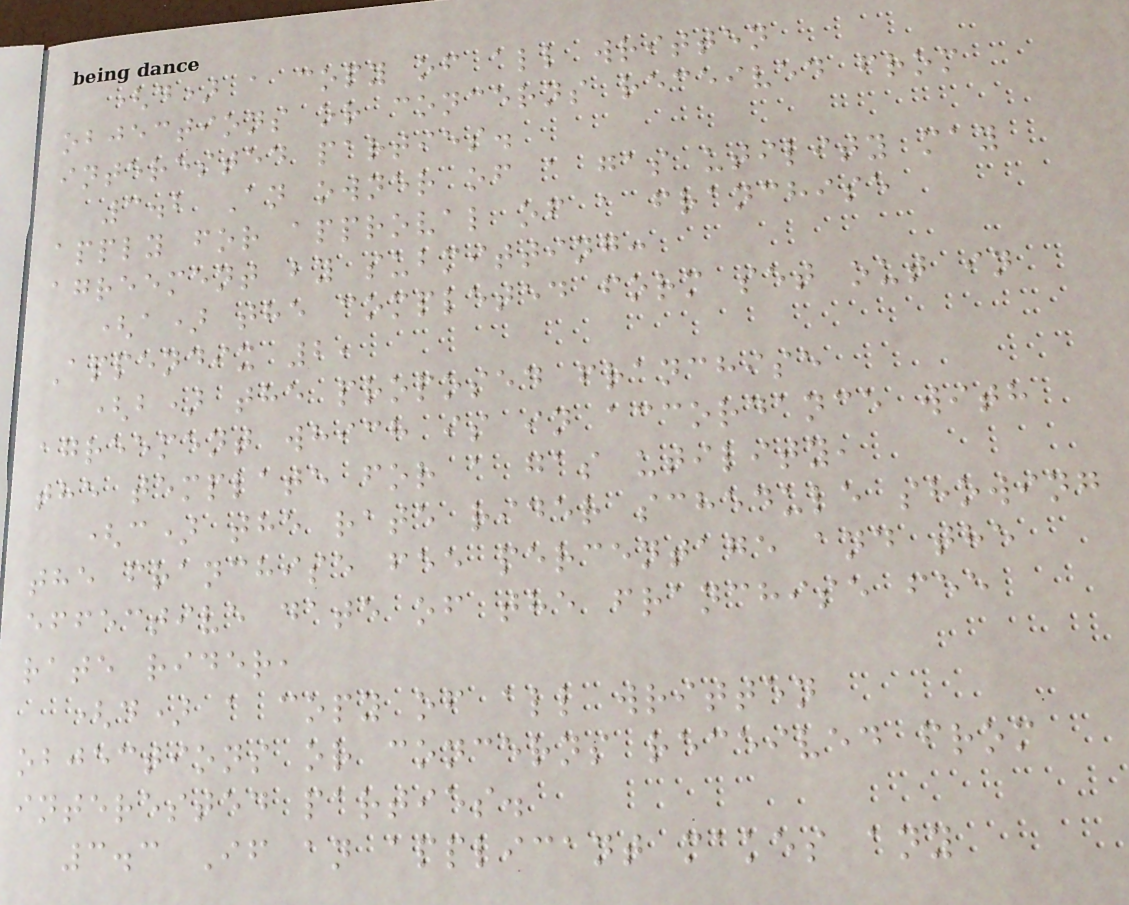(d) a copy of all written
objections or concerns received from
interested parties.
3.2 An owner of a gas utility may
apply for approval of a franchise
agreement by submitting:
(a) the completed form set out in
Appendix 2,
(b) the proposed franchise
agreement which is in accordance with
the template for a gas utility,
(c) the rate rider schedule showing
the franchise fee percentage and the
effective date of the franchise fee
rate rider,
(d) a copy of all written
objections or concerns received from
interested parties.
3.3 If an applicant makes any
